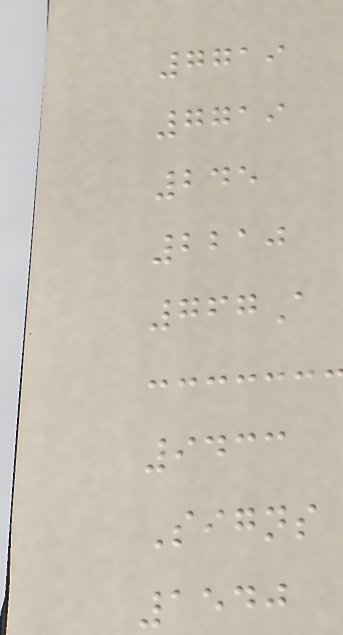7719
7719
245
2210
767A
9433
Signs
1540
